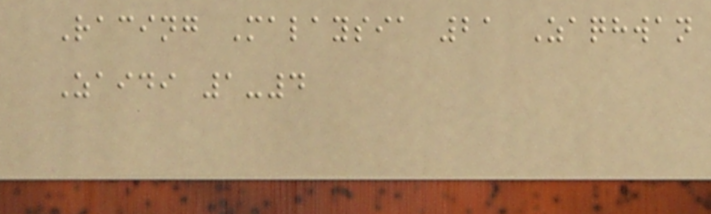Racing Malaysia 21 Zaqhwan
Zaidi 1-4
